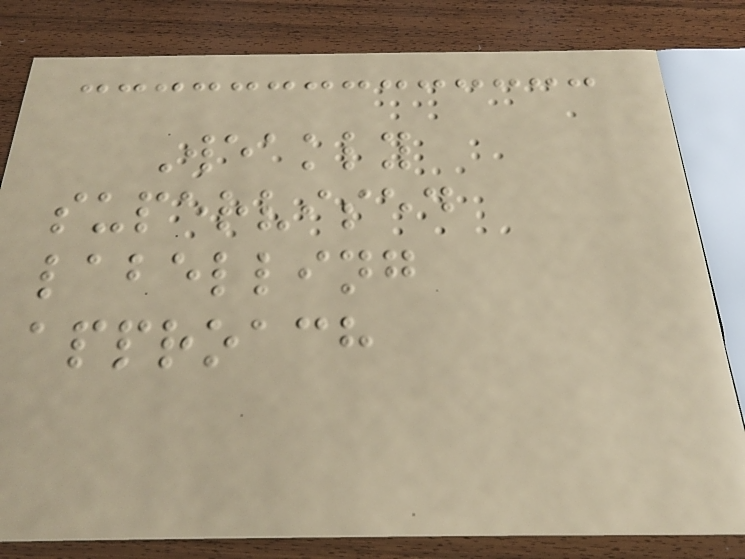Weakly
supervised
labelling
approach
